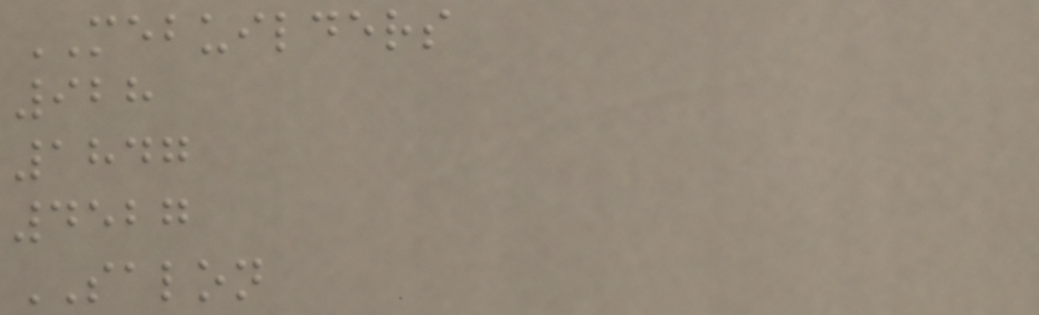MEBUILDERS
928
1847
4527
SALON
